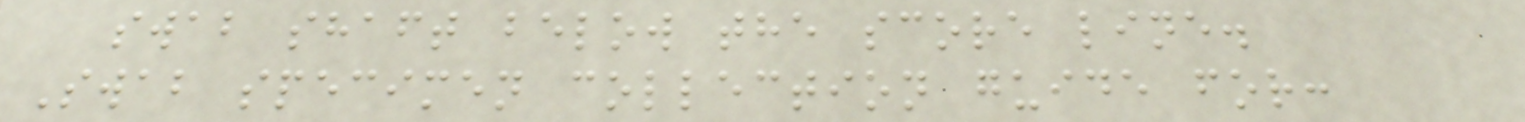swab shaft below the score line.
Swab specimen collection guide for:
